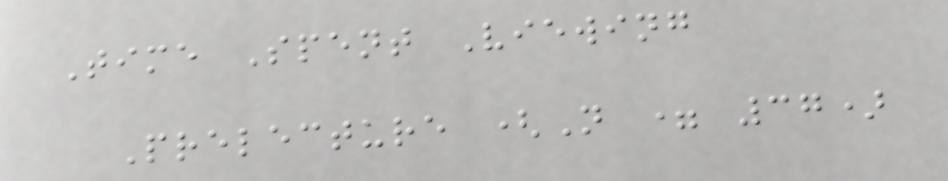Time Spent Viewing
Prelecture (N = 37)
